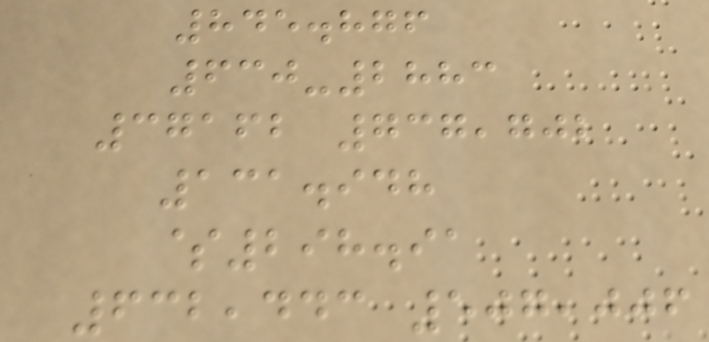845.876
630-2883
37162 737,702
131.948
$298.91
632,443 507,006
